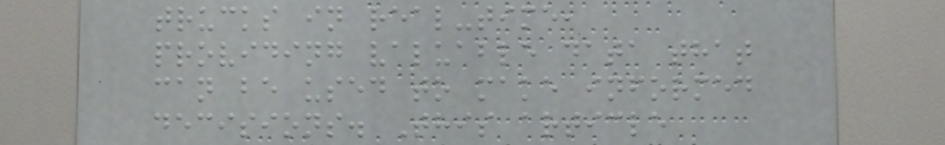trucks in real-time,
providing valuable data that
can be used to make informed
decisions. This article
